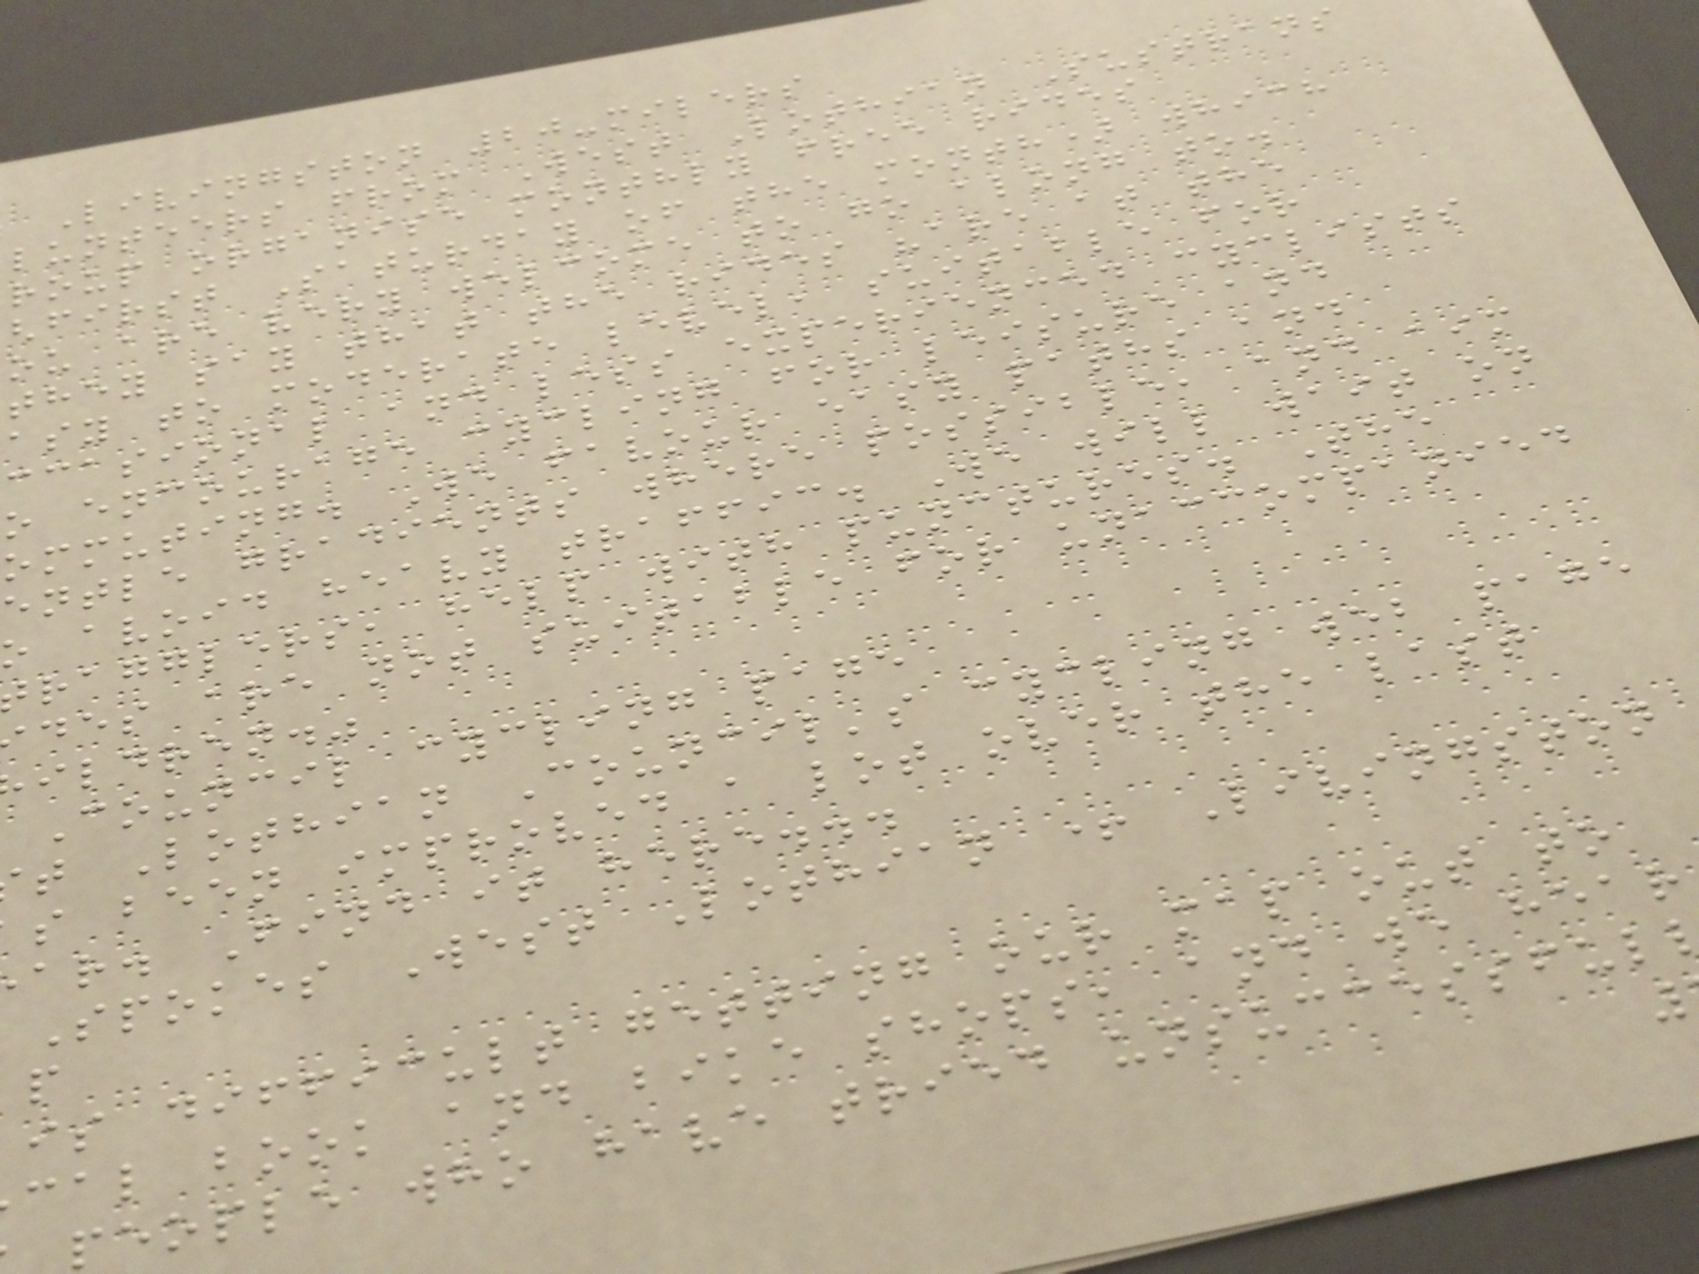Livingston 20-milers
lunteers from West Lothian Sustrans
roup organise monthly free rides
first Saturday of the month) which
ou are very welcome to go along to.
they say that the rides "are at the
asy to moderate level, suitable for
ccasional and less experienced cyclists
o encourage cycling for leisure and
ommuting. We favour easy paths and
entle gradients where possible, and aim
o avoid heavy traffic. We will wait on
ragglers, help with punctures. The
des are not suitable for unaccompanied
ildren."
Council cycling page
t Lothian Council's cycling web page
s been improved a lot over the last
ar. Find it here...
Spokes West Lothian + Livingston
is difficult getting our map out to
cal book and bike shops, and we hear
people who have tried unsuccessful
